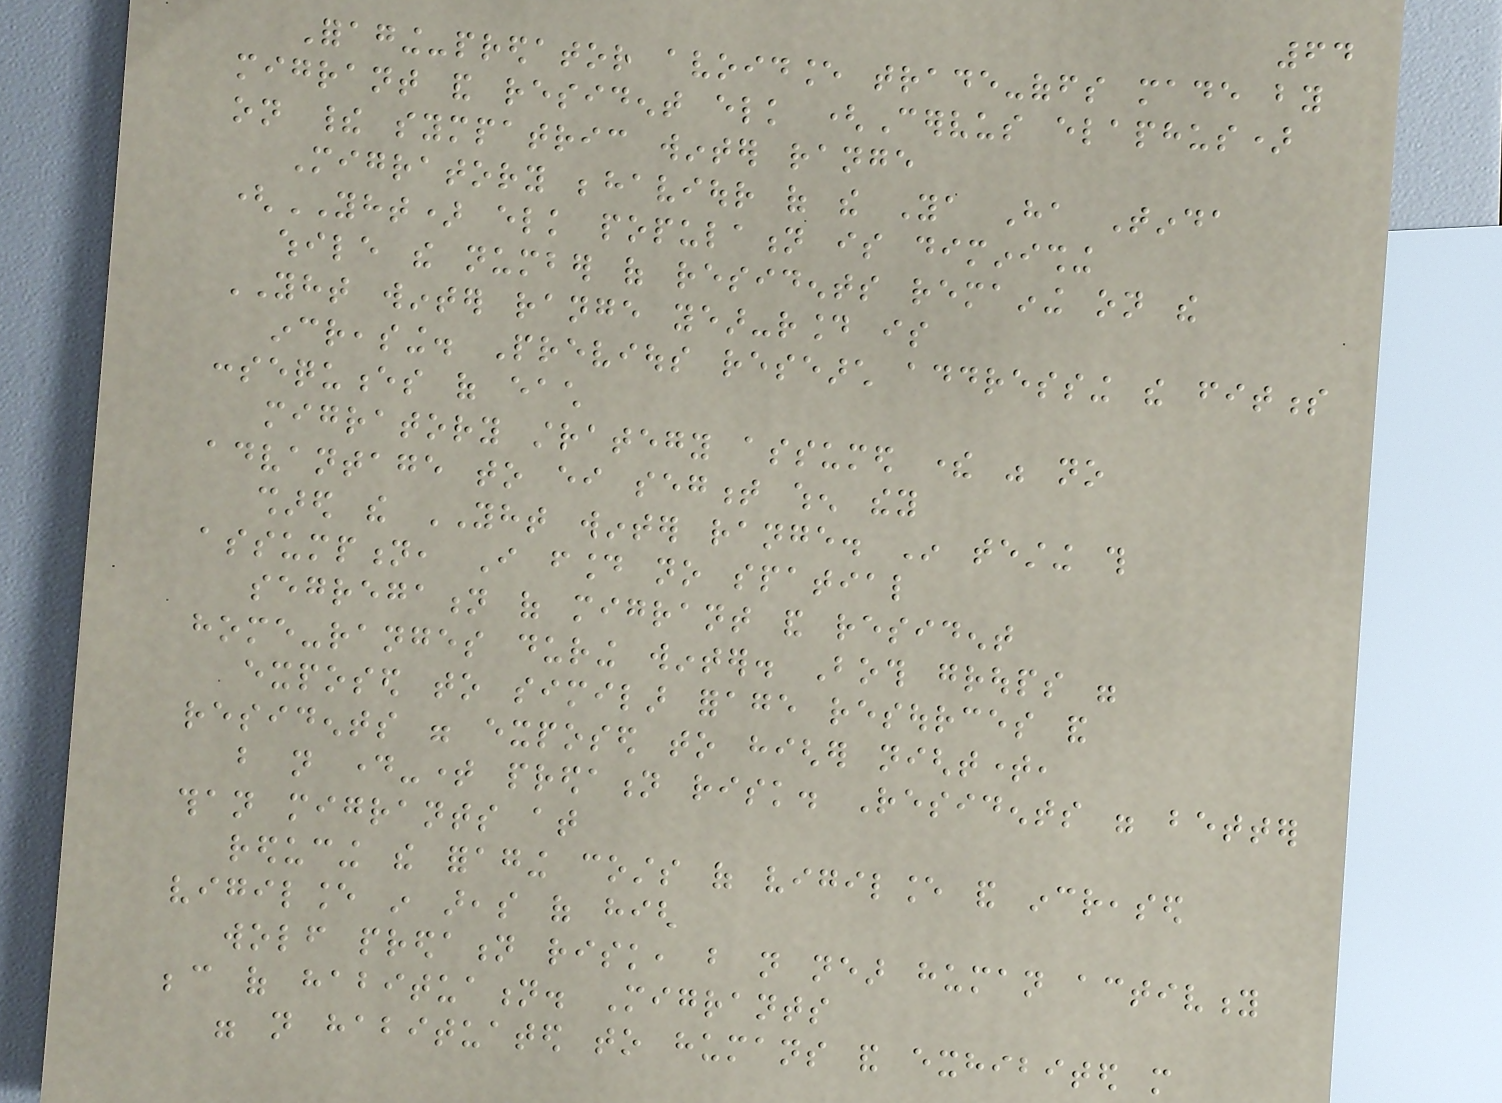64
Foraging-predator avoidance trade-offs made by
migrant and resident elk (Cervus elaphus)
on their sympatric winter range
Migratory behaviour of the Ya Ha Tinda
(YHT) elk population is diminishing
while the number of residents remaining on the
YHT winter range year-round is
increasing. Previous research addressing the fitness
consequences of each
migratory strategy assumed there was no
advantage to either segment when they
shared the YHT winter range. In testing this
assumption, I found no spatial
segregation of migrant and resident
home-ranges during winter. Both groups were
exposed to similar forage resources and
residents were exposed to higher nighttime,
but not day-time predation risk. Residents were better
than migrants at
reducing the foraging costs of vigilance and increased
vigilance in areas of high
wolf predation risk, but not near human activity
because of habituation. Migrants
were not habituated to humans and exhibited more
